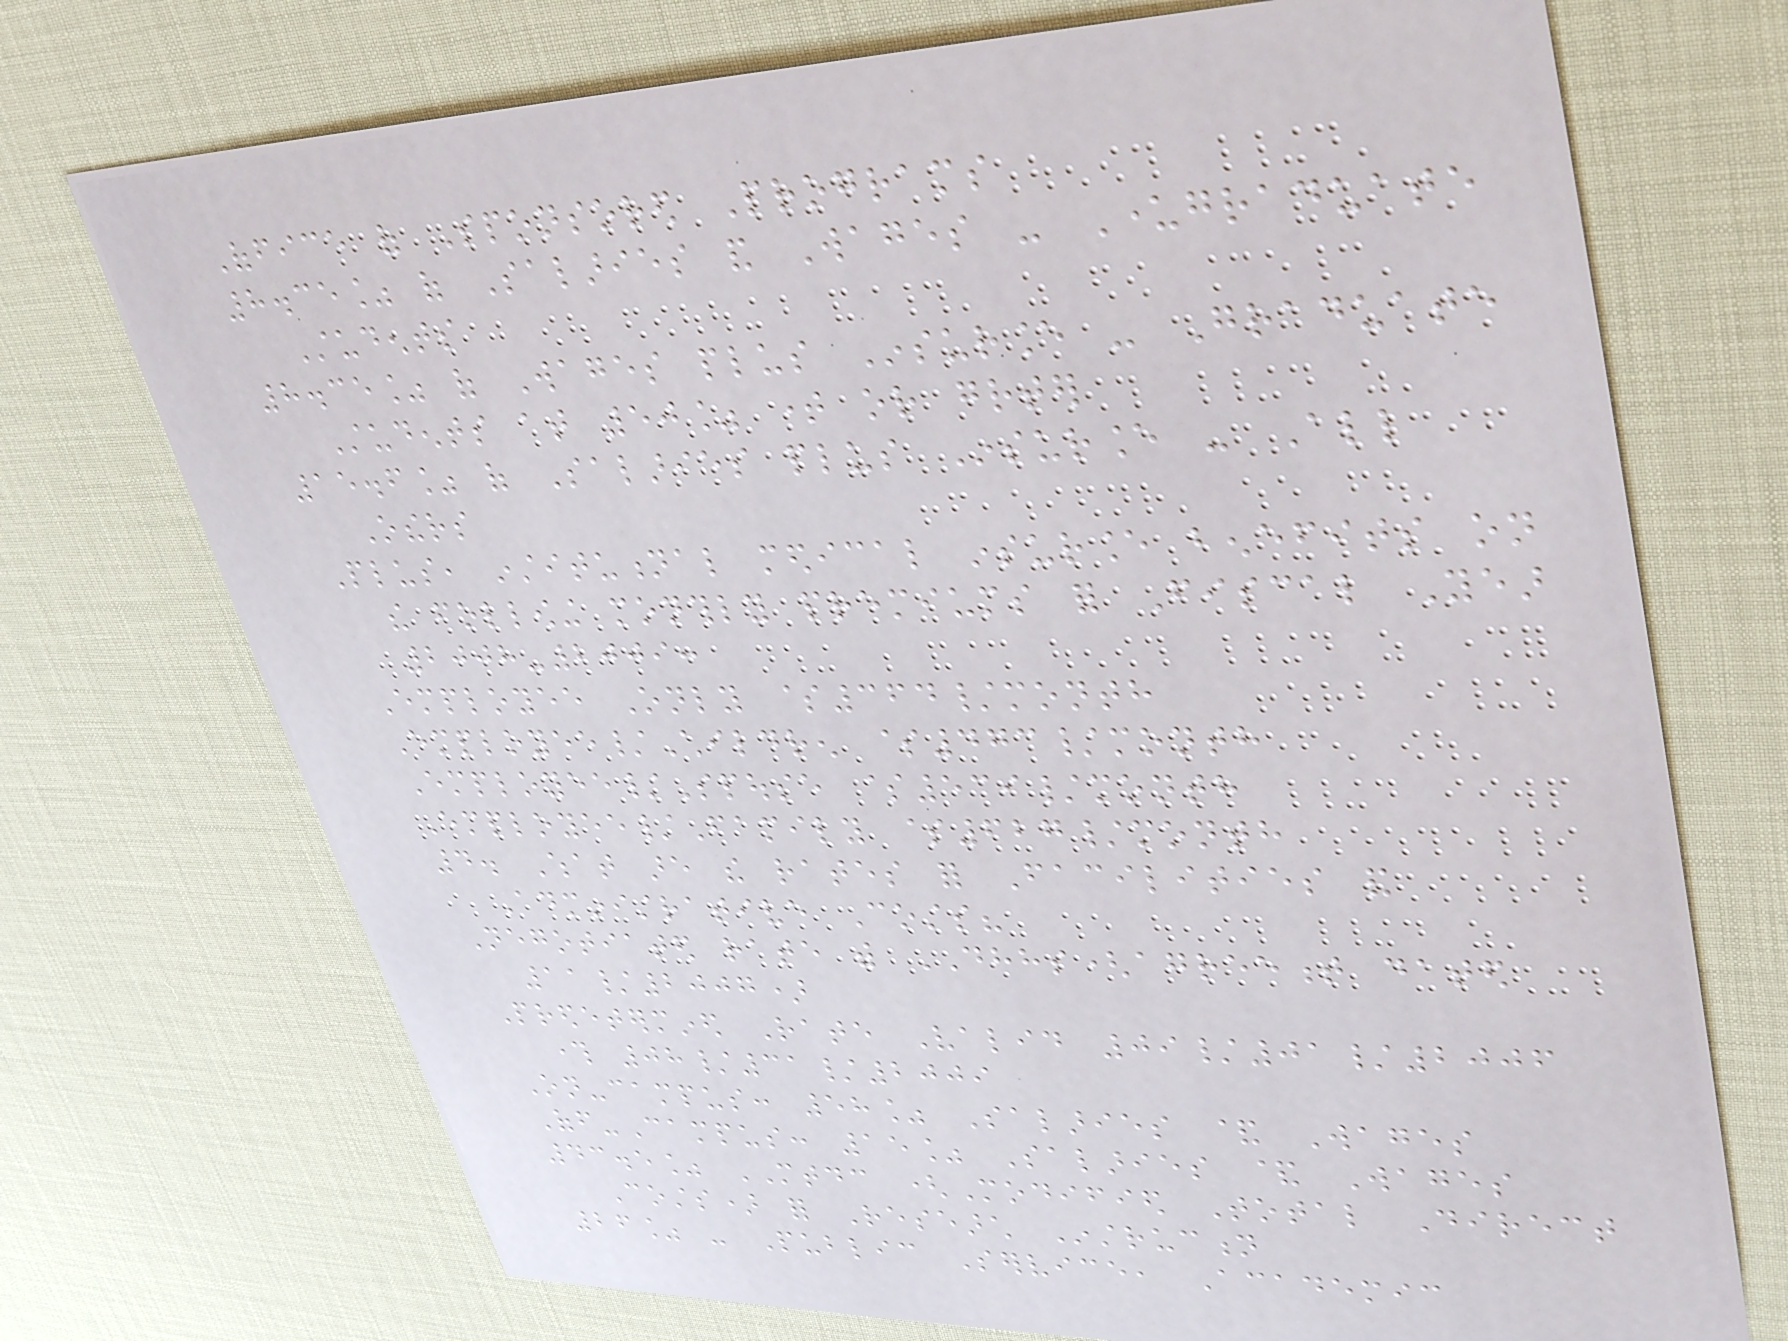Office of Sponsored Programs
8.35% of Salaries and Wages - Undergraduate
Students
8.35% of Wages plus Insurance - Graduate
Students at 50% time or greater
15.6% of Salaries plus Insurance - All
Others
Plus, institutional medical insurance benefits on
the following monthly premiums for Fiscal Year
2008-2009:
Employee Only $364/month
Employee/Children $473/month
Employee/Spouse $539/month
Employee/Family $627/month
4. What are the rates for Facilities and
Administrative Costs?
Negotiated rate with DHHS(agreement dated
11/2007)
Predetermined Rate Valid 09/01/2006
through 08/31/2009
On-campus: 58% Salaries & Wages
Off-Campus: 15% Salaries & Wages
43.5% MTDC (Modified Total Direct
Costs) for Research Instruction
26% - Public Service, Academic
